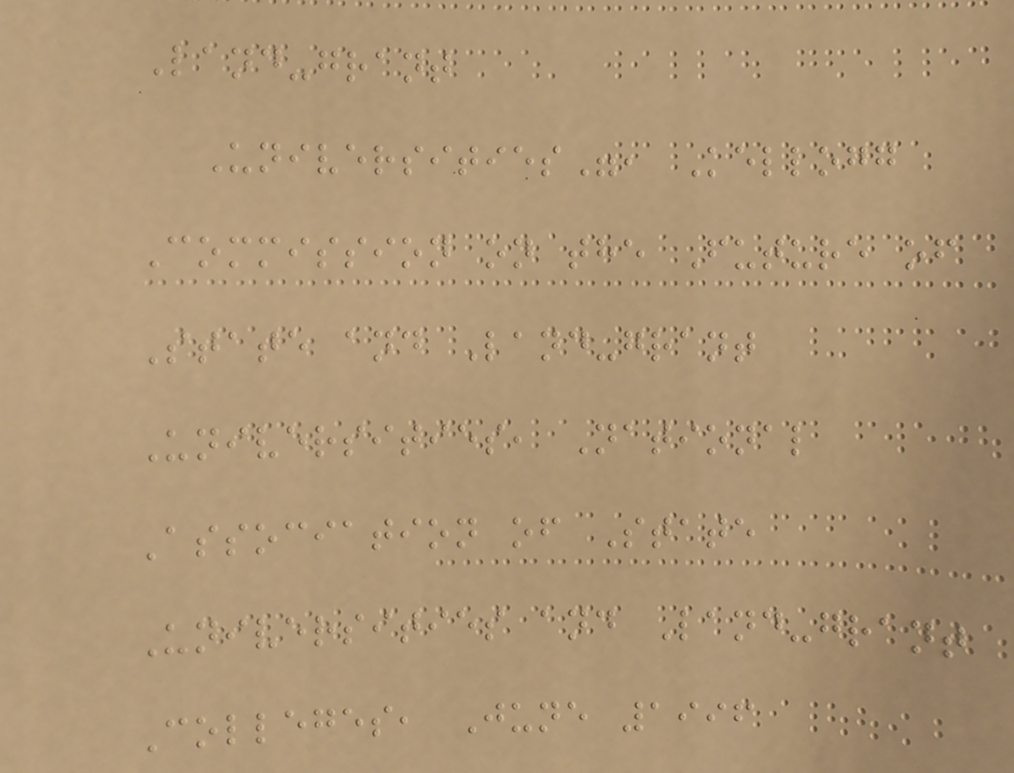Land-grant
Universities", Kellogg
Commission on the Future of
State and Land-grant
Universities, National
Association of State
Universities and Land-grant
Colleges, June 1996
